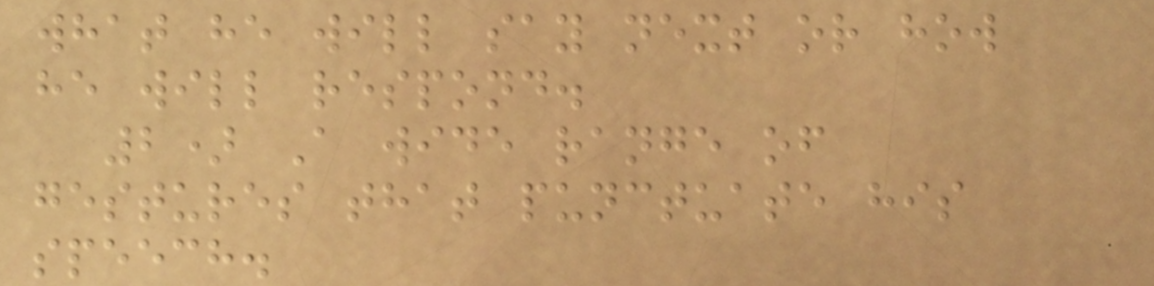what he will say next or how
he will respond.
2) A wide range of
gestures that punctuate his
speech.
